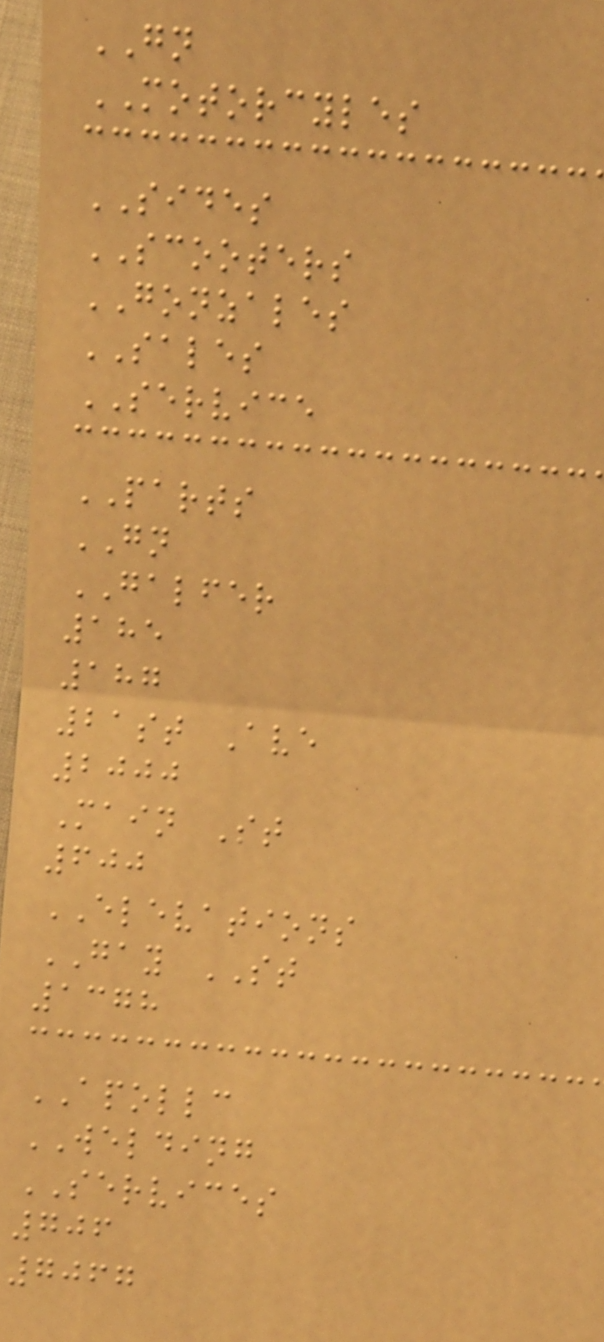GN
MOTORCYLES
SIDES
SCOOTERS
GONZALES
SALES
SERVICE
PARTS
GN
GALFER
185
187
21st Ave
2000
Main St
600
ELEVATIONS
GAY ST
1378
APOLLC
WELDING
SERVICES
706
7067
